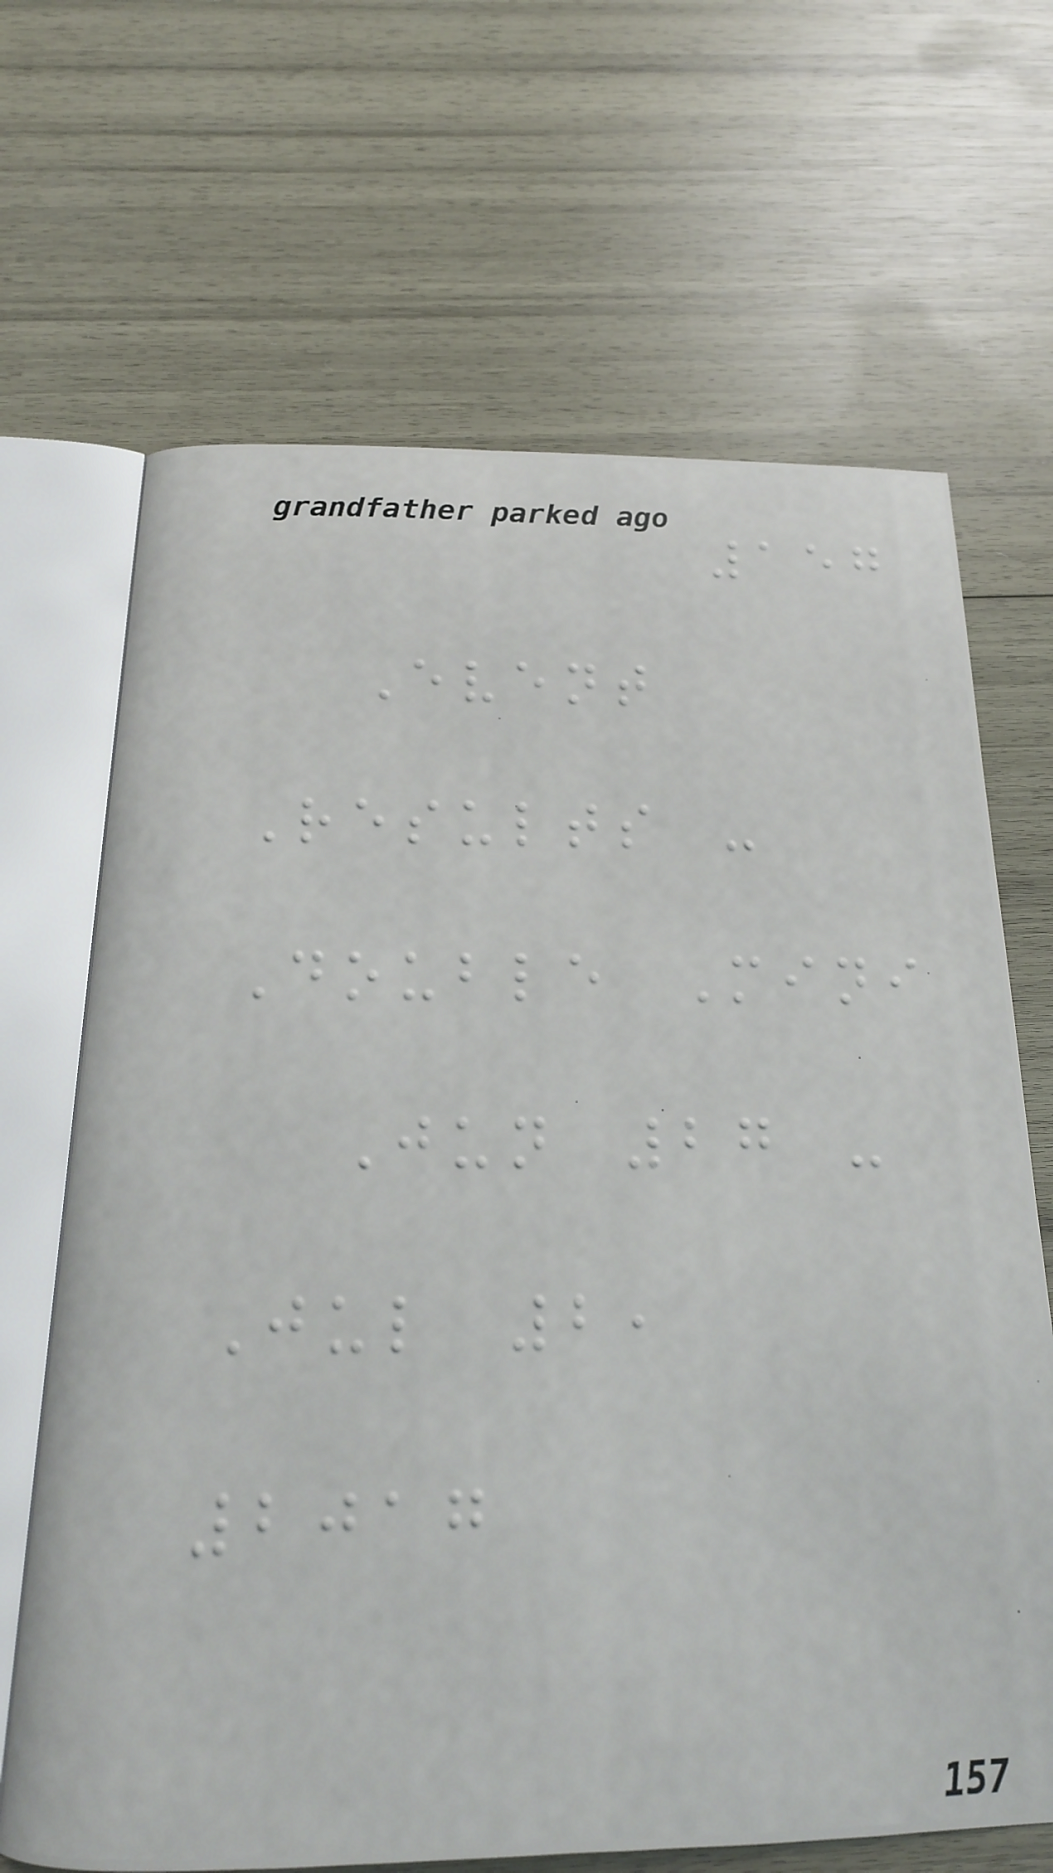157
Event
Results -
Double Mini
Jun 27 -
Jul 2,
2017
